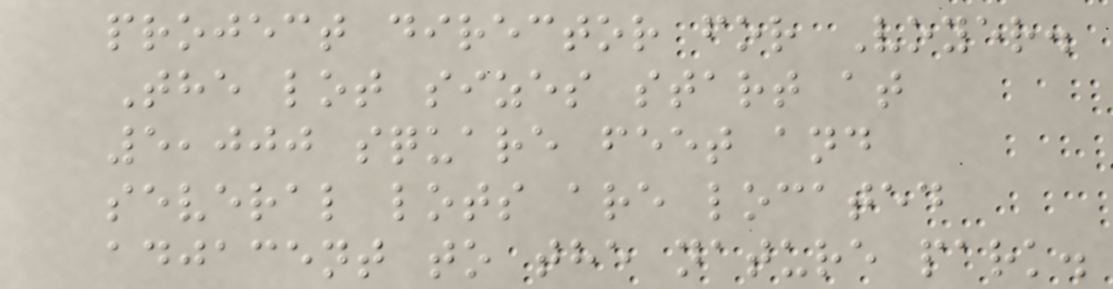project director for Voyer.
The lot sizes start at
5,000 square feet and
several lots are located
adjacent to the nature park.
